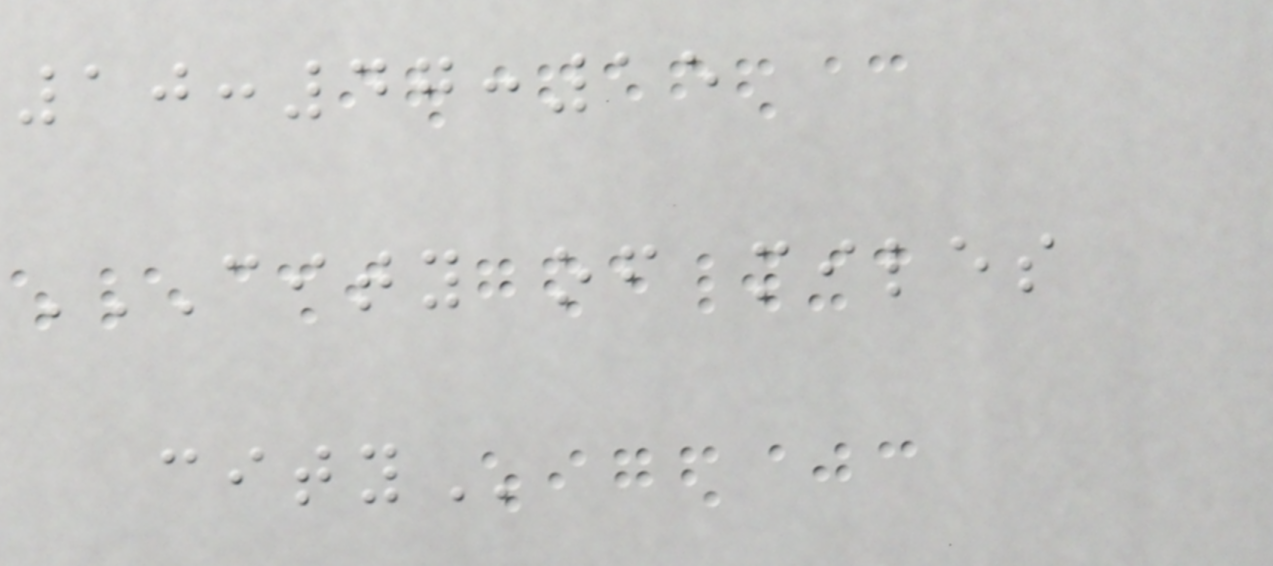10:47:15
CITY OF MILES
CITY
